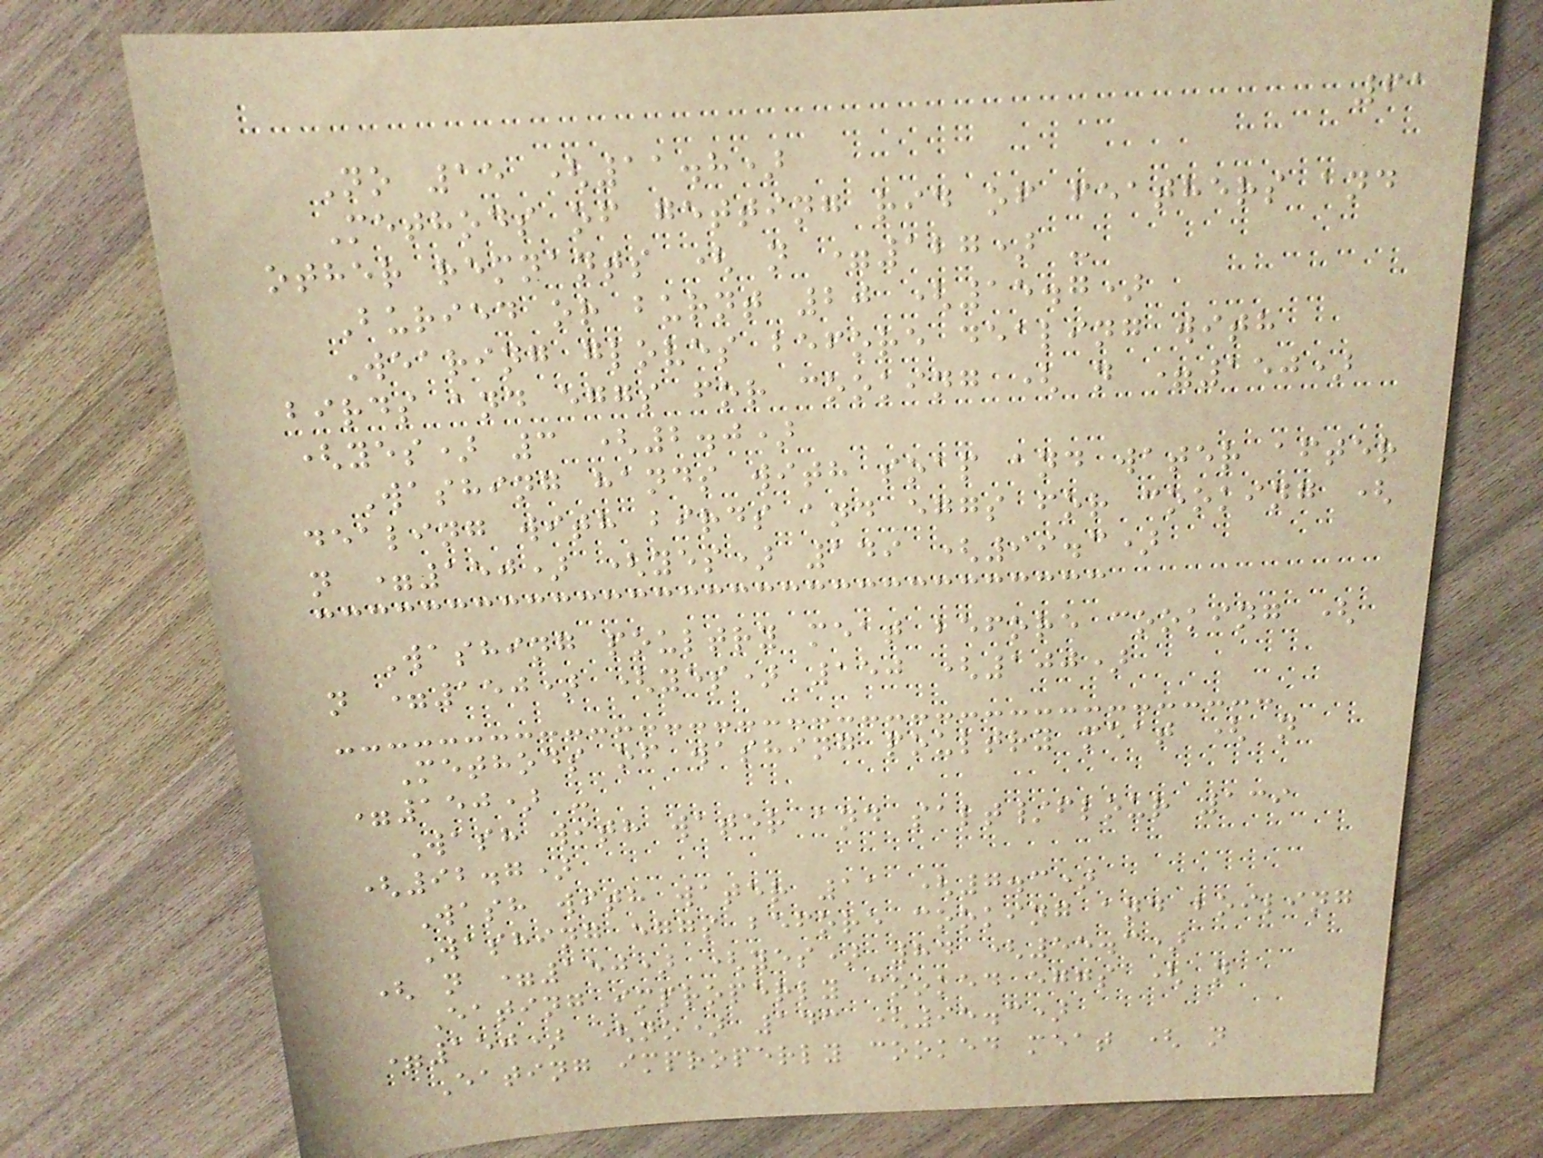61
No 15 (11.8)
Methods of getting rid of feathers and
other remnants ( n =127) -
Buried or burnt 20 (15.7)
Wearing gloves before dealing with
birds and eggs for cooking ( n =150)
(yes) 3 (2.0)
Washing hands with soap and water after
dealing with birds and eggs for cooking (
n =150) (yes) 149 (99.3)
Washing poultry meat before cooking (
n =150) (yes) 150 (100)
Methods of washing poultry meat ( n
=150) -
Wash with water and salt/flour 139
(92.7)
Wash with water 11 (7.3)
Washing eggs before cooking and boiling
( n =150) (yes) 84 (55.3)
Eating improperly cooked eggs ( n
=150) (no) 143 (95.3)
Eating improperly cooked meat ( n
